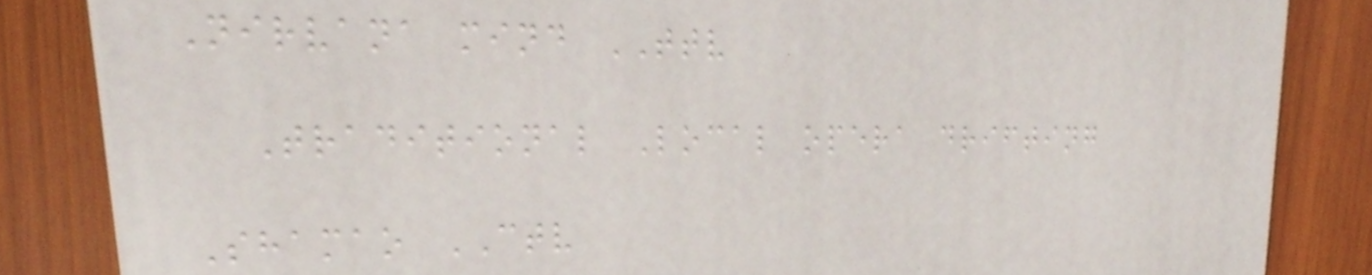Nirvana mind TTV
Traditional Local opera drifting
Shamao CTV
